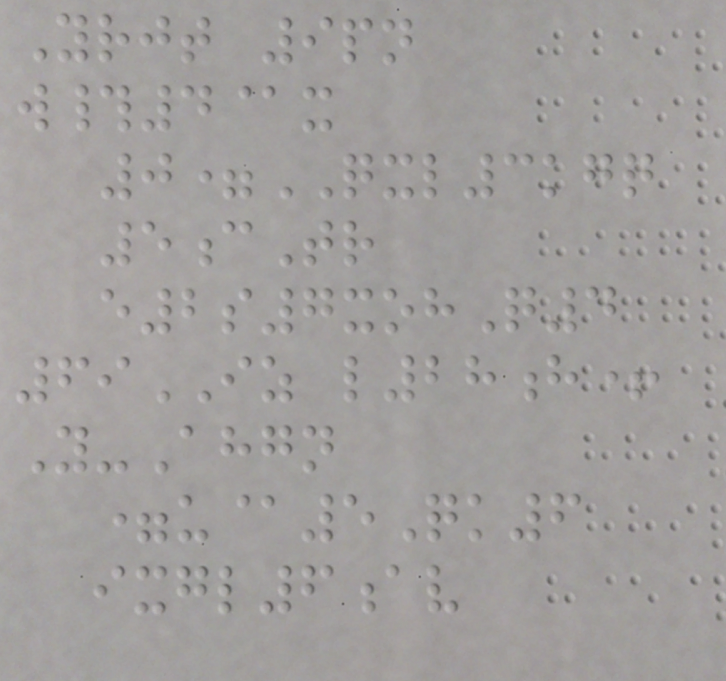Yrjt 9pn
w#4@x
0=QXL3kgq
5cTr
e2s7xohQ4
69IZ l28h+
Y-Ahgn
=u@5Qk6
ixgl6av
